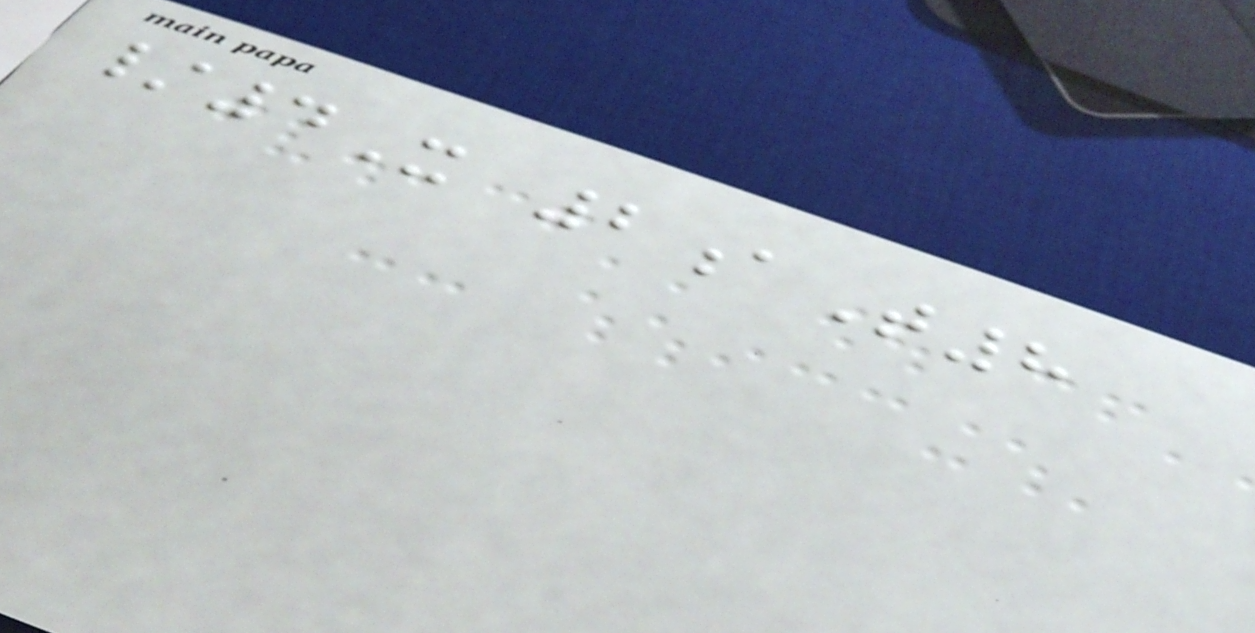/4X 2aT8
